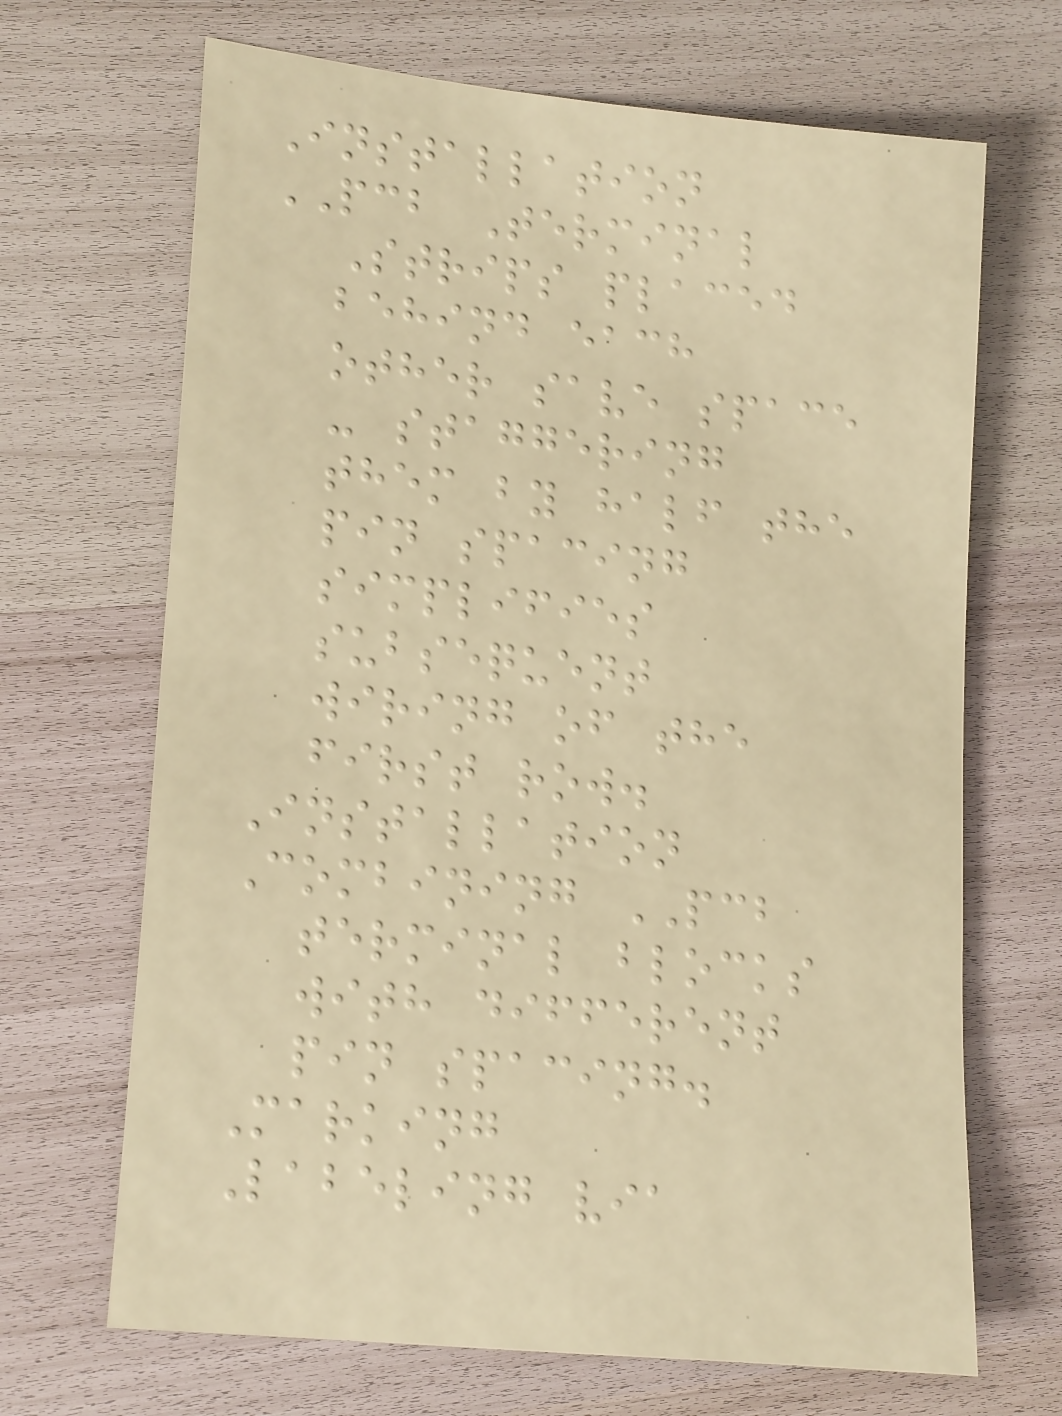Installation
PCB Terminal
Strips placed
behind each
other save space
- staggering
them by half the
pin spacing
simplifies
subsequent
wiring of the
first row.
Installation
Combining PCB
terminal blocks
with different
pin spacing.
Marking
Labeling via
